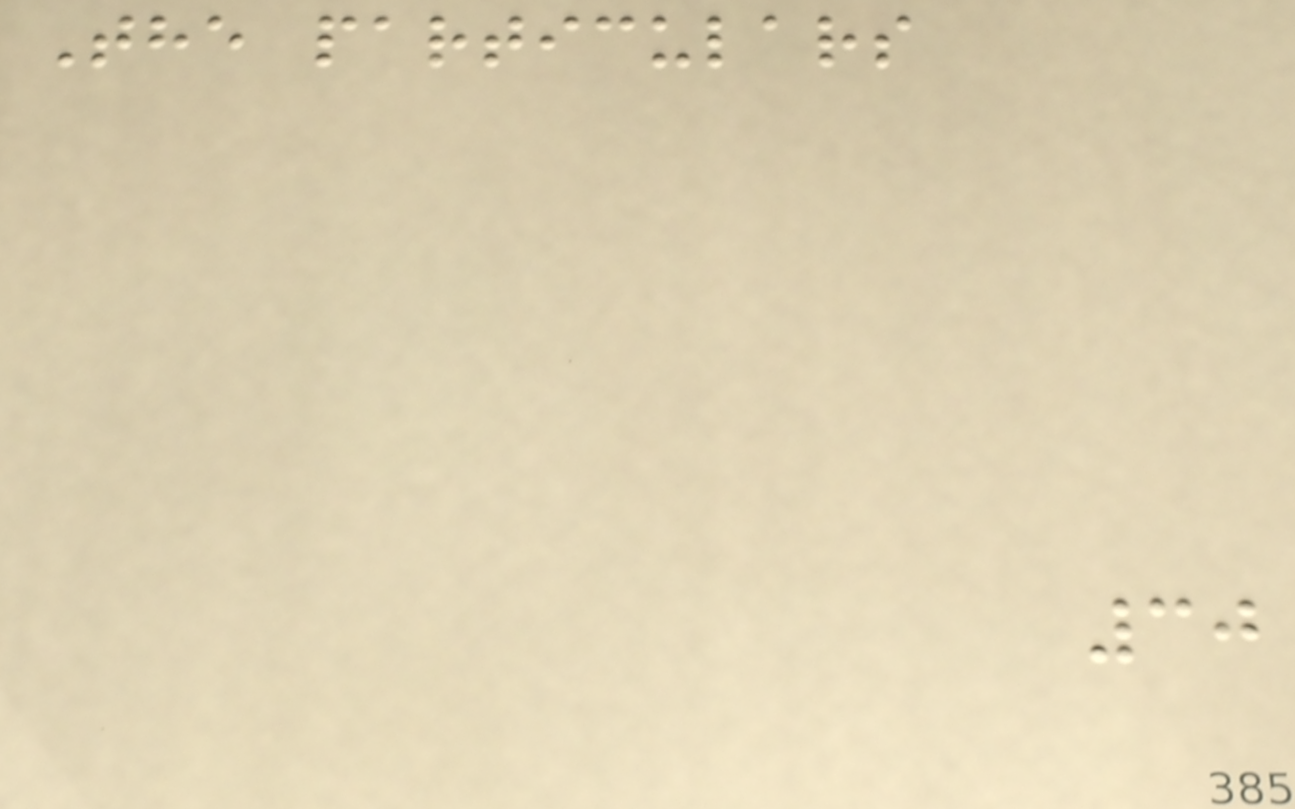The particulars
30
